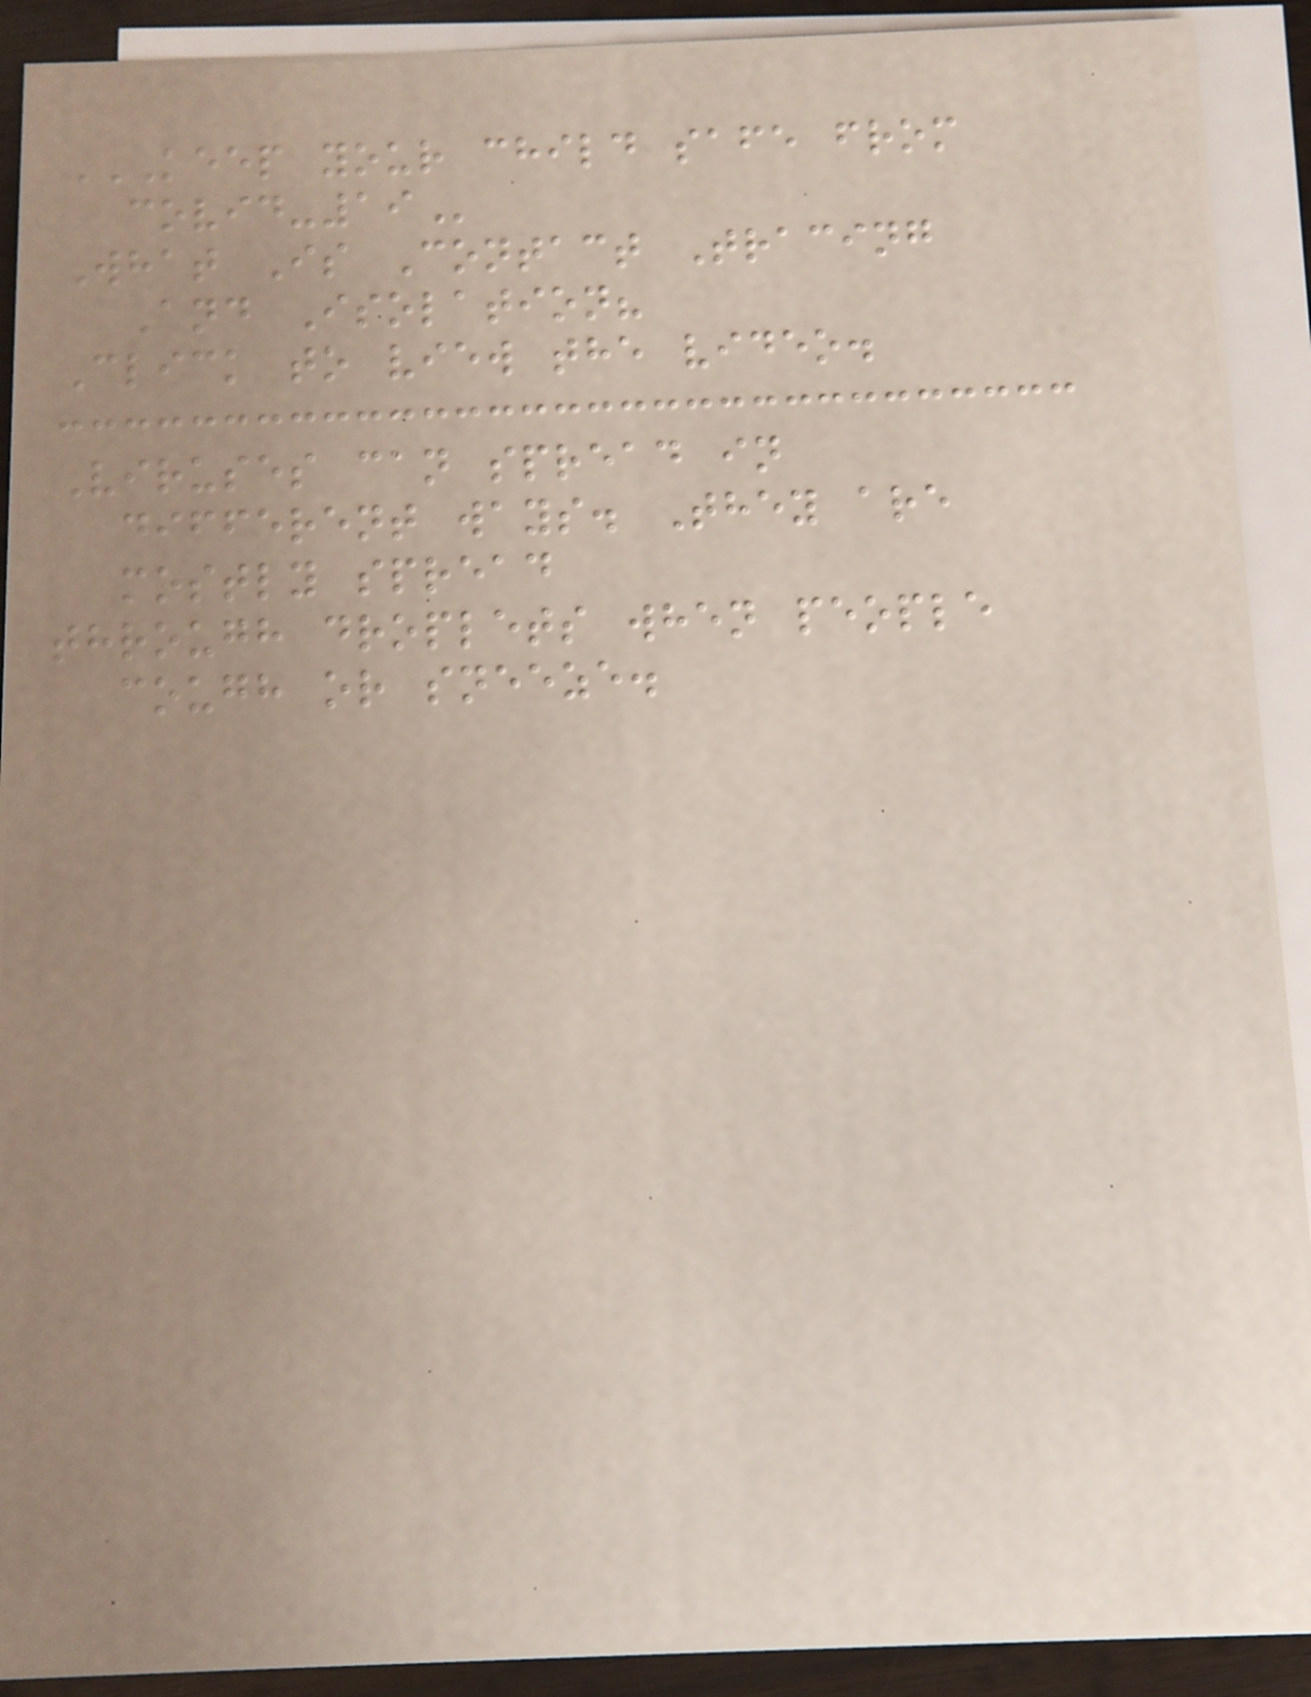KEEP YOUR CHILD SAFE FROM
COVID-19
What Is Contact Tracing
And Isolation?
Click to view the video.
Viruses can spread in
different ways. They are
mostly spread
through droplets when people
cough or sneeze.
